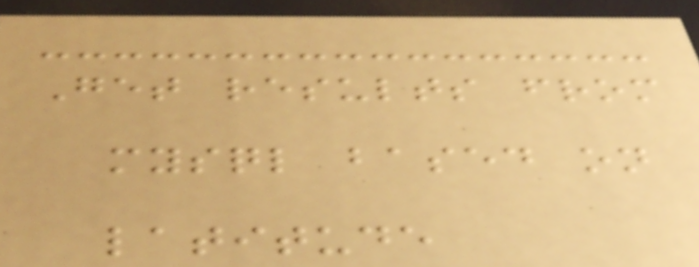Get results from
mysql based on
latitude
